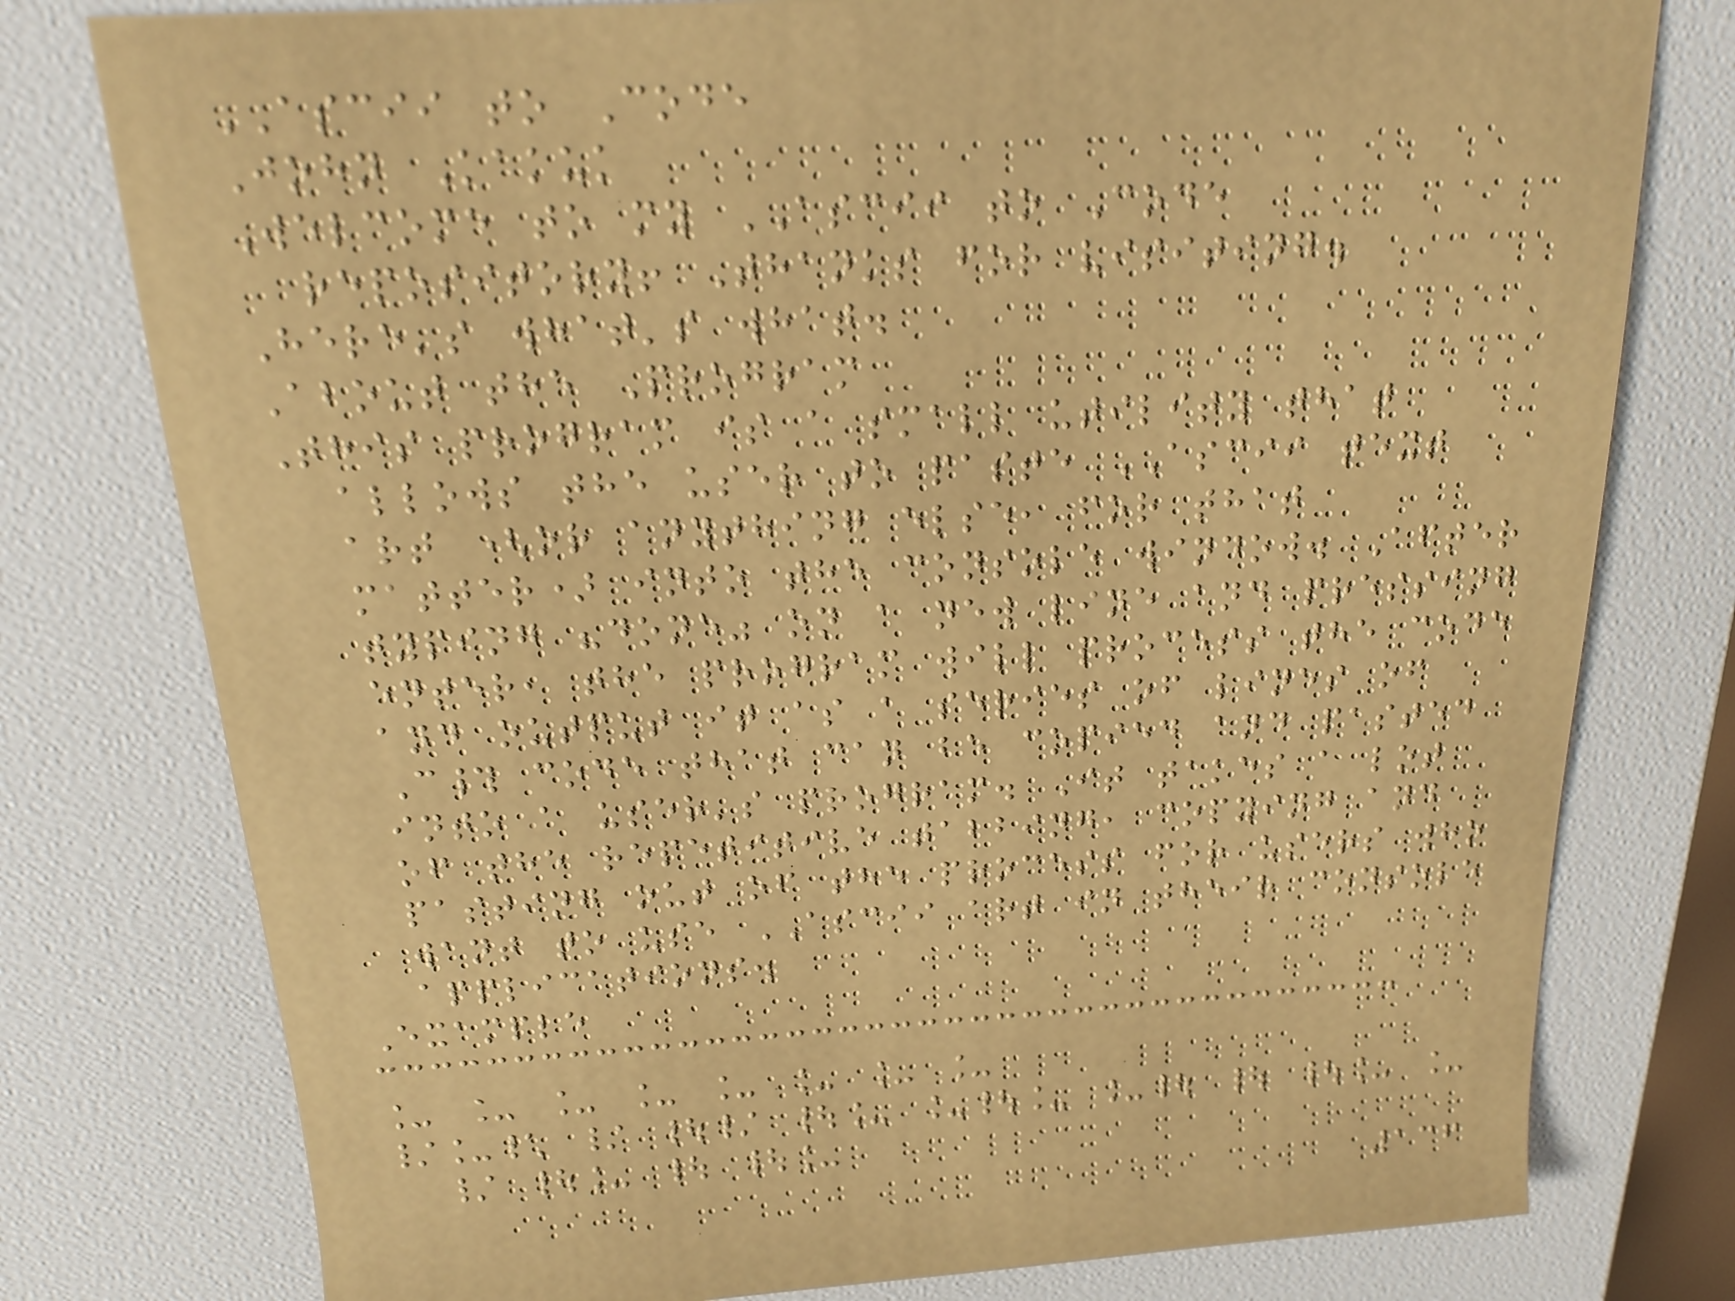ASCII to Code
John Kakuk
Welcome to my ASCII to Code
repository! Thanks for visiting.
Here's what's what.
About the Program
This program is a small utility that
allows the user to paste ASCII text
art (or anything else, for that
matter) into the console window. After
typing "done" on a new line and pressing
enter, the program will process the code
and output it as a series of lines of
C# code that can be copied and pasted
into a user's program. It takes a lot
of the repetitive tabbing, copying and
pasting out of the process for users who
want to use ASCII art in their console
applications.
Example
_ _ _ _ _ _ _ _
/_\ / |/ |_ _|_ _| | |_ _
/ |_ | |_
136
